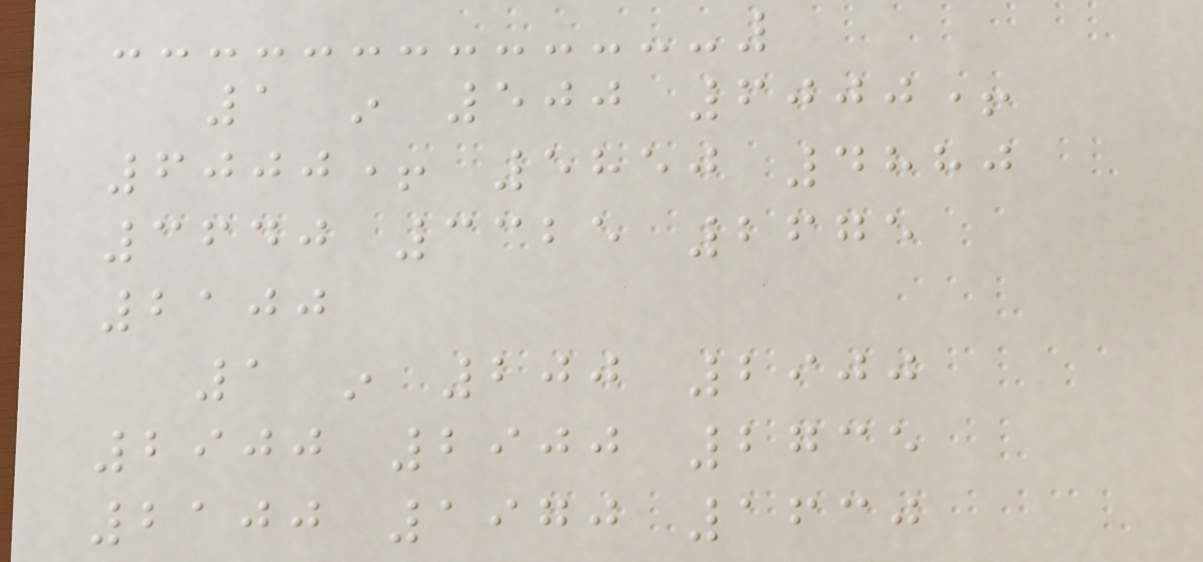1 in 500 6000+
6000+ 5850 4880
3640 3325 2675
2100
1 in 200 2900
2900 2900 2735
2100 1970 1630
